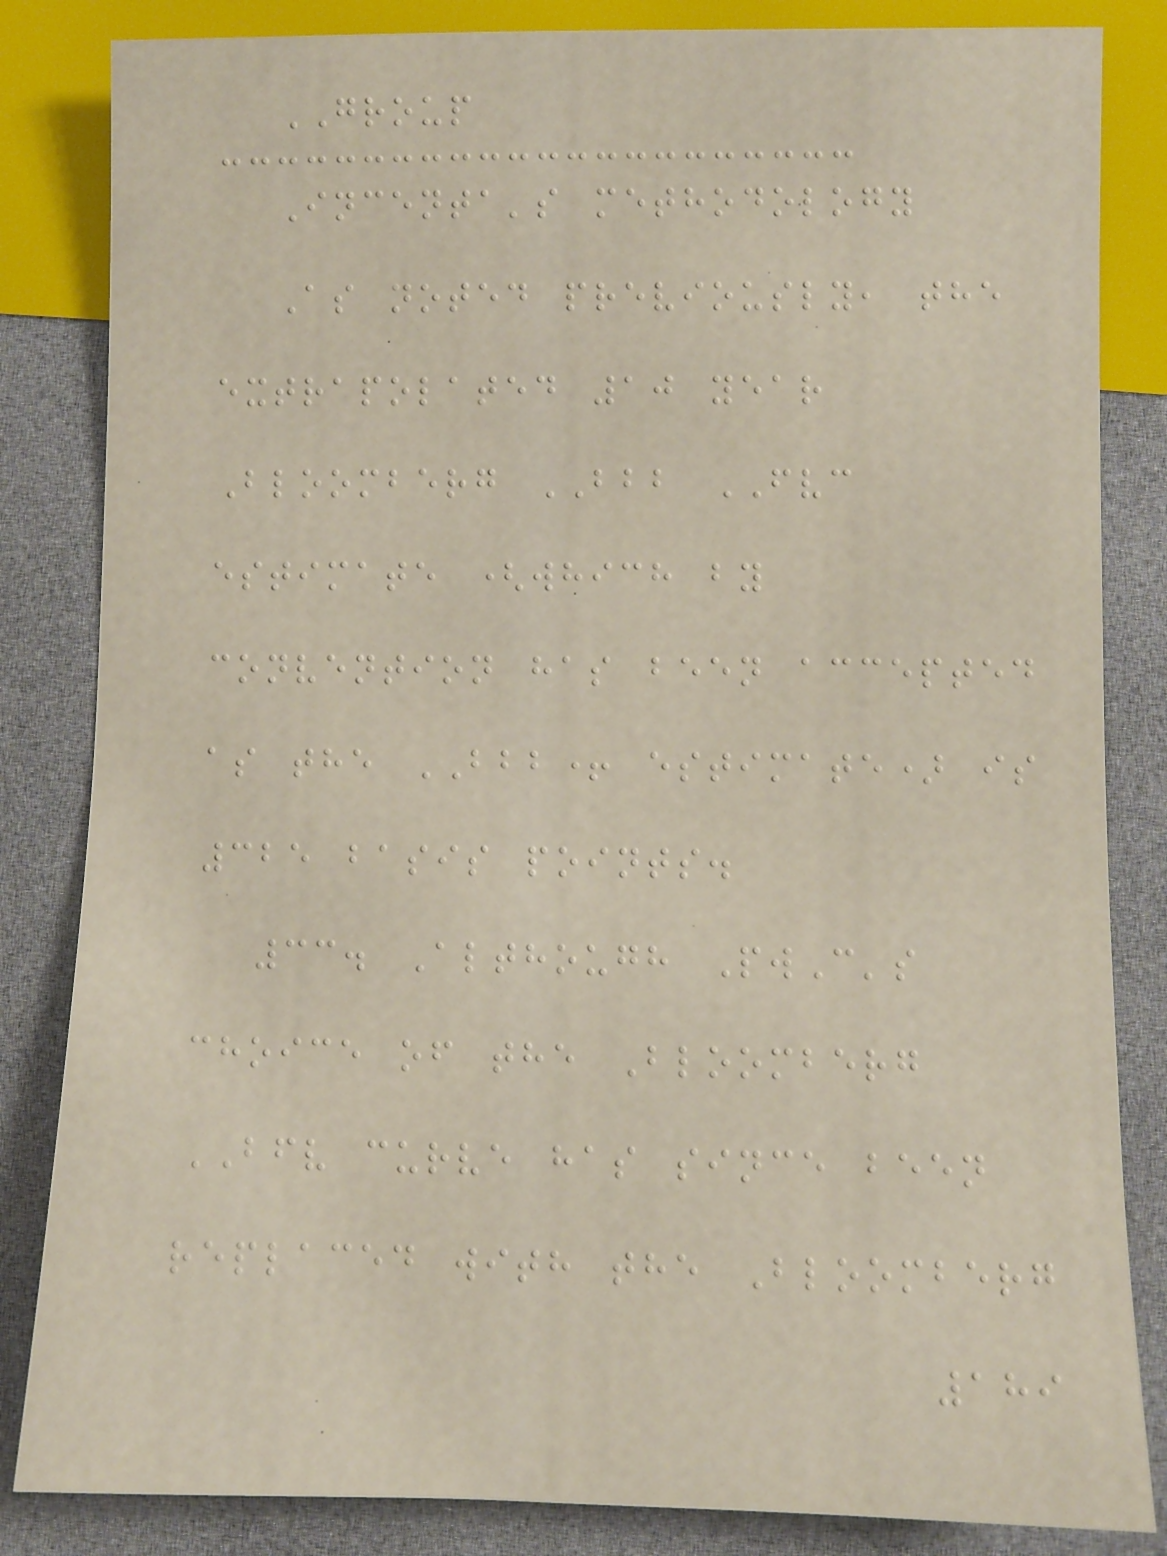GROUP
Incenta's methodology
As noted previously, the
extrapolated 10 year
Bloomberg BBB FVC
estimate (which by
convention has been accepted
as the BBB+ estimate) is
325 basis points.
33. Although PwC's
choice of the Bloomberg
BFV curve has since been
replaced with the Bloomberg
189
